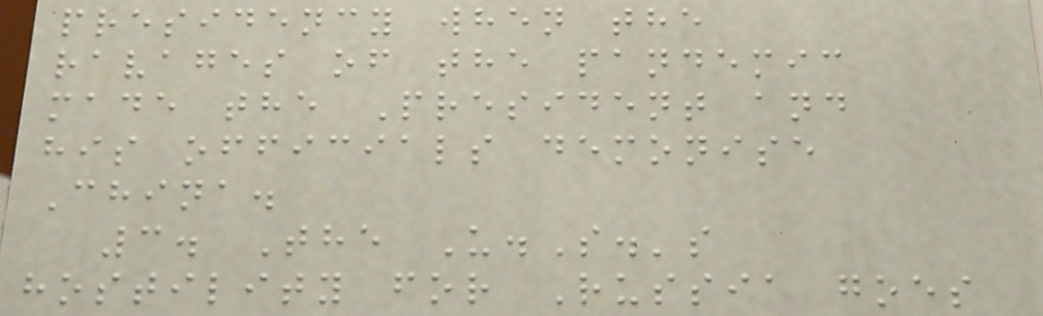presidency when the
ravages of the pandemic
made the President and
his officials demonise
China.
3. The U.S.'s
hostility for Russia goes
